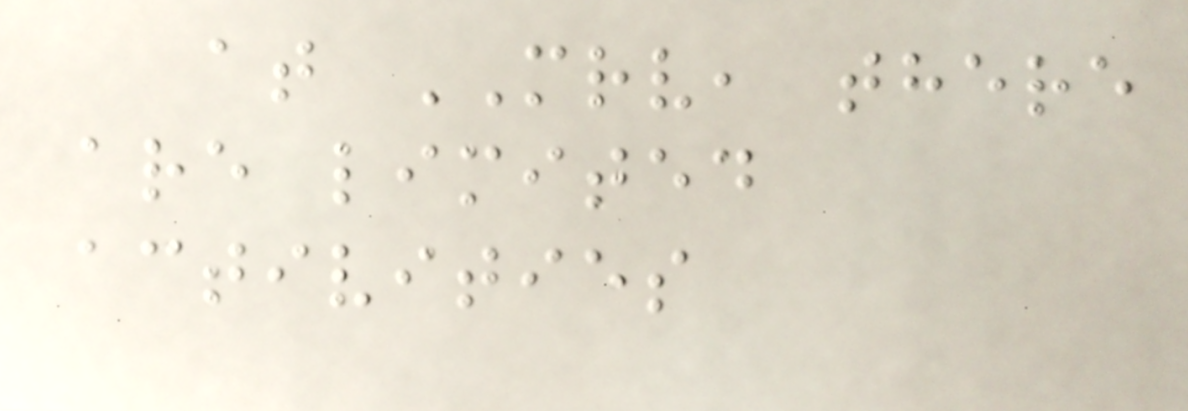at MRV, there
are limited
activities
